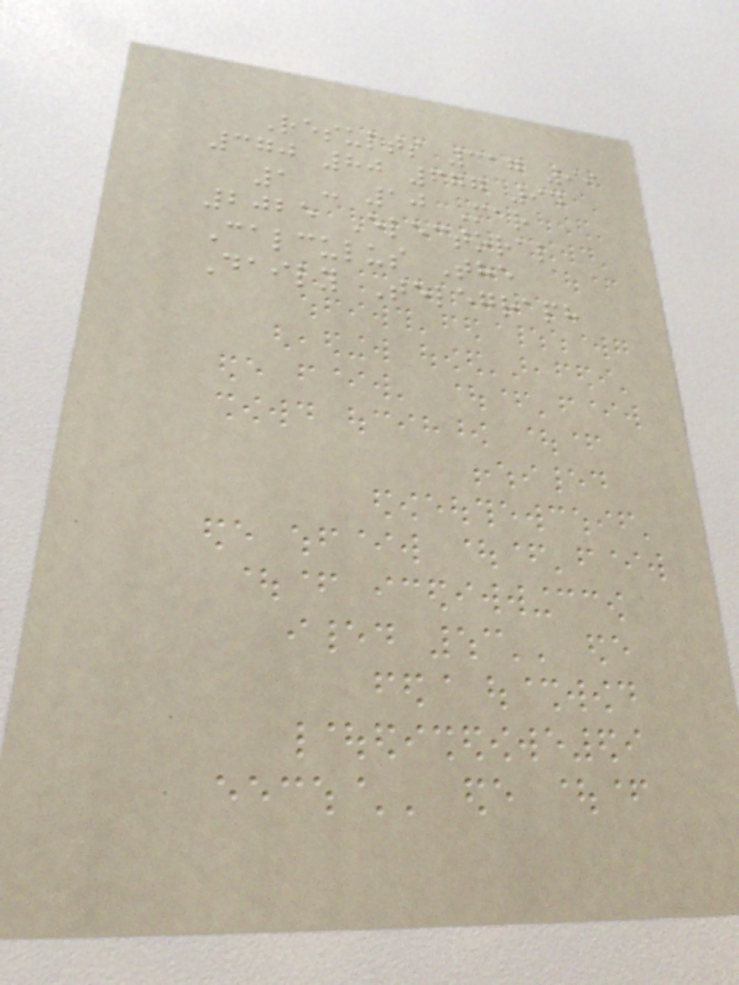Results 317 99
370 80 677 94
1 - 10 Mar
2025 Electoral
Calculus The
Daily Telegraph
